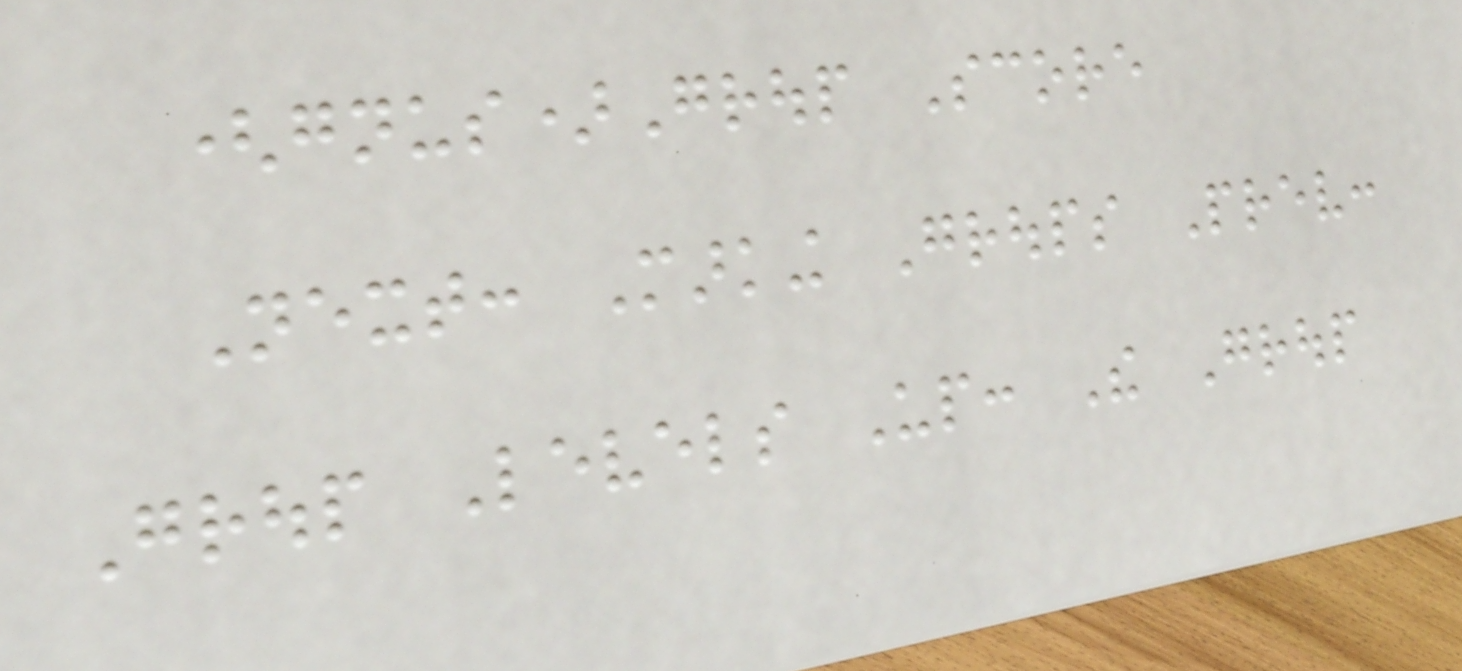(gnus)Group Score
Next: Marking Groups Prev:
Group Levels Up: The Group
